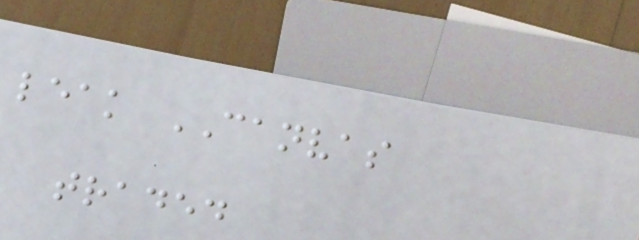leak CANVAS
traded
